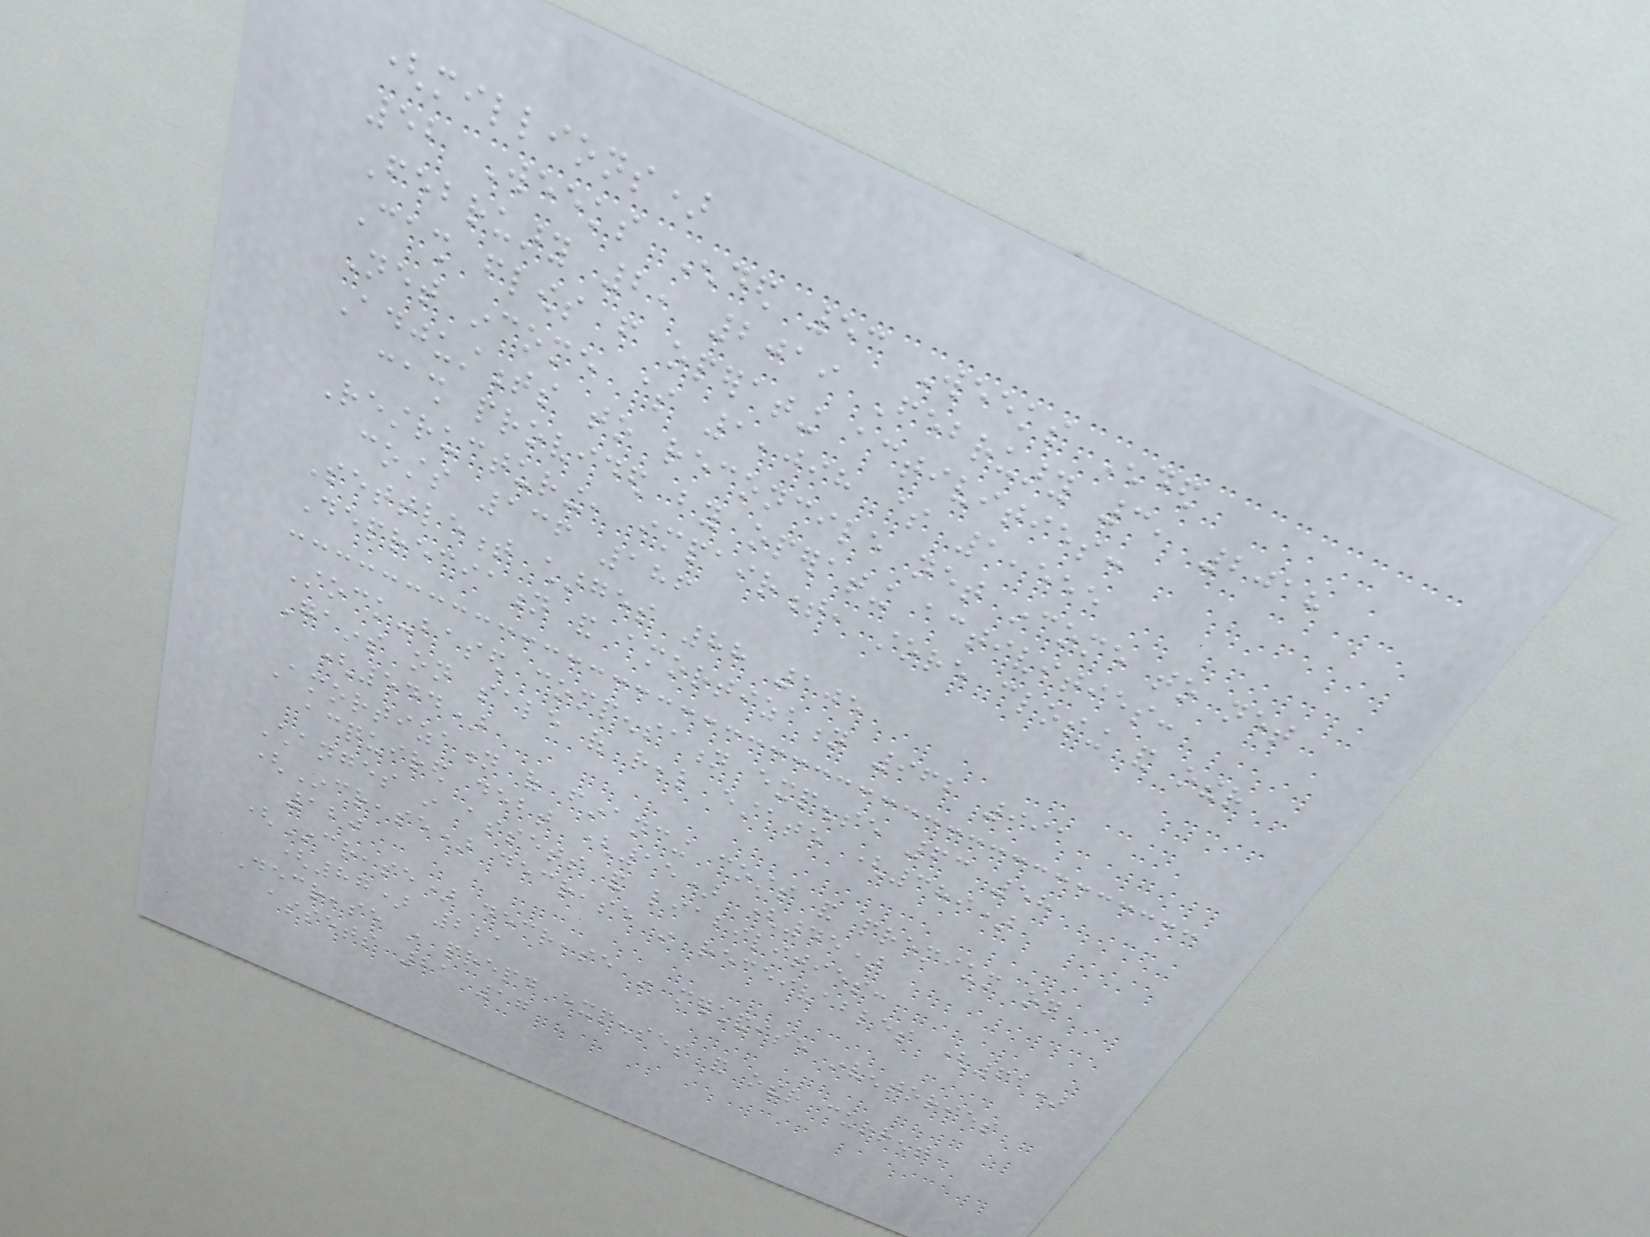(millions)
52 Weeks Ended 53 Weeks Ended
February 2, 2019 February 3, 2018
Cash flows from operating activities:
Net income $ 1,098 $ 1,555
Adjustments to reconcile net income to net
cash provided by operating activities:
Restructuring, impairment, store closing and other
costs 136 186
Settlement charges 88 105
Depreciation and amortization 962 991
Stock-based compensation expense 63 58
Gains on sale of real estate (389)
(544)
Amortization of financing costs and premium on
acquired debt (15) (45)
Changes in assets and liabilities:
(Increase) decrease in receivables (61)
120
(Increase) decrease in merchandise inventories
(87) 221
Decrease in prepaid expenses and other current
assets 21 17
